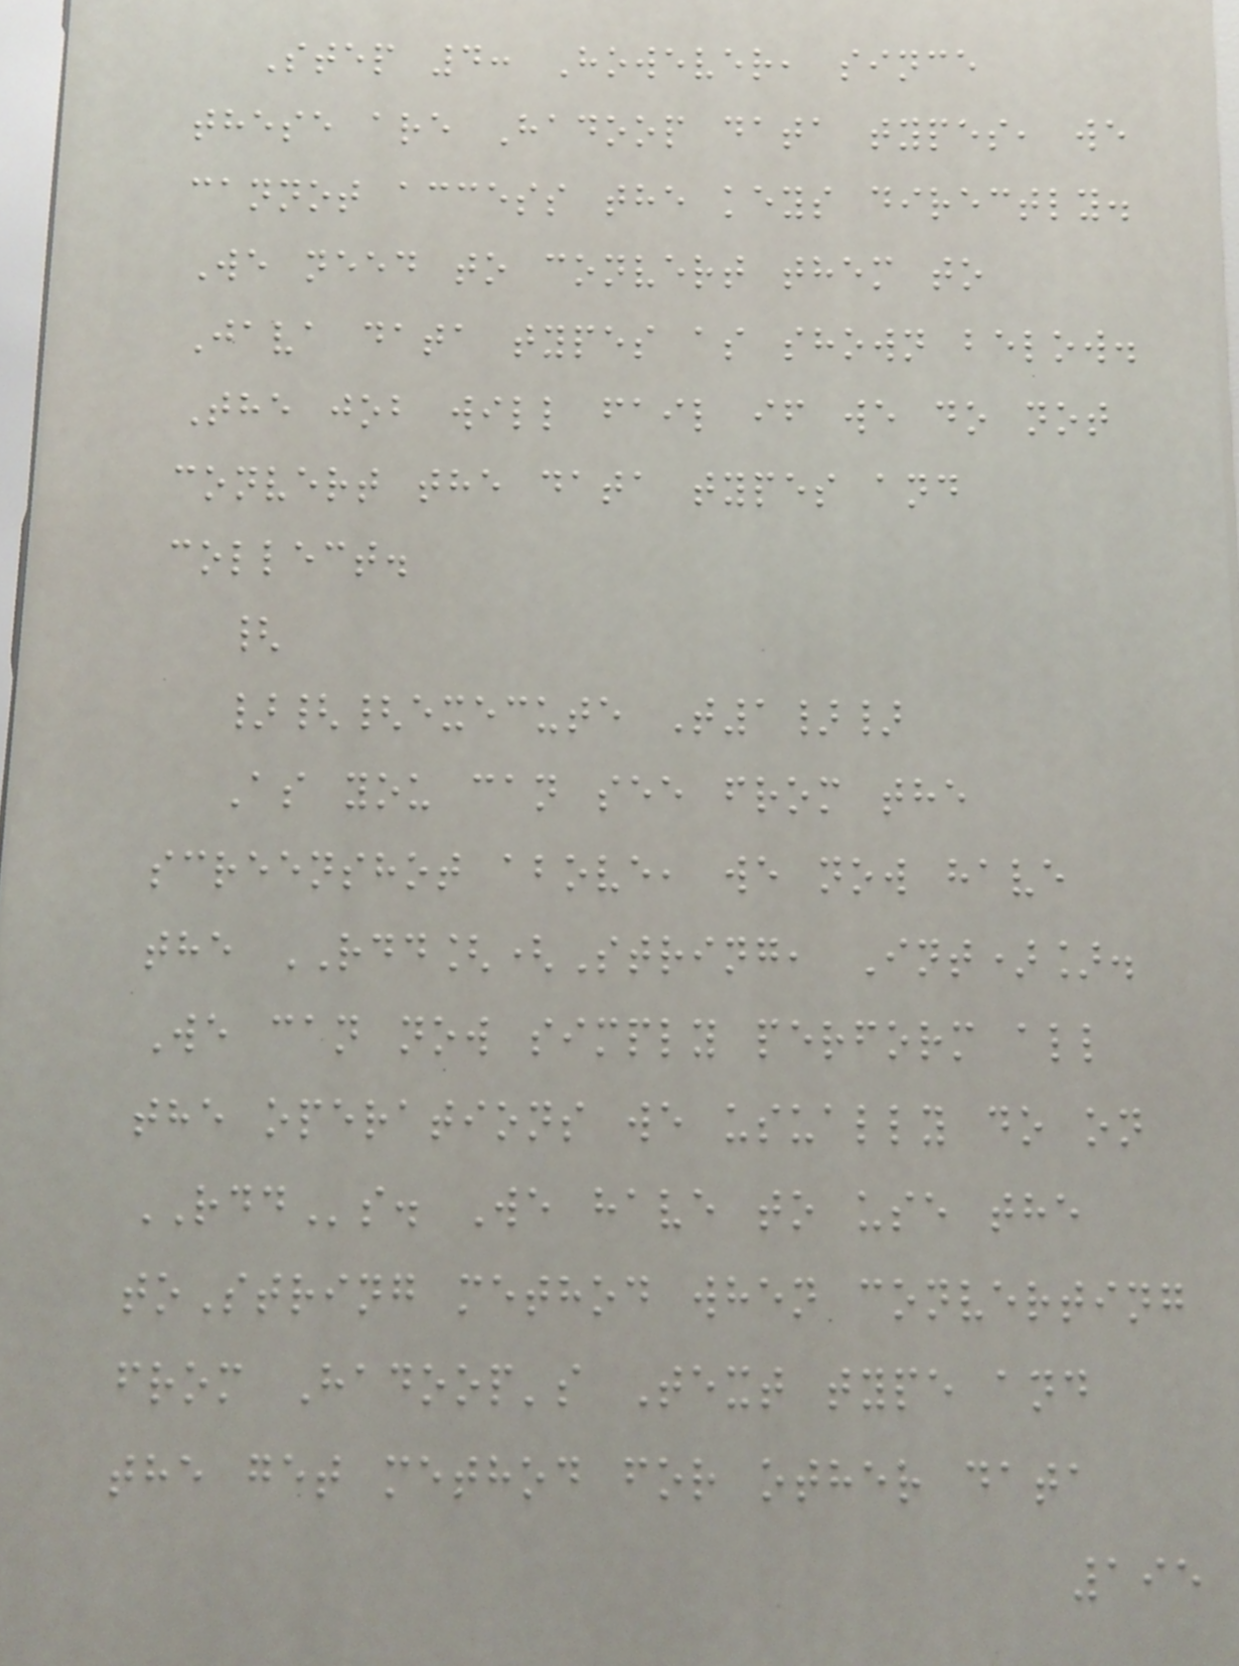Step 4: However, since
these are Hadoop data types, we
cannot access the keys directly.
We need to convert them to
Java data types as shown below.
The job will fail if we do not
convert the data types and
collect.
{
}{{execute T1}}
As you can see from the
screenshot above, we now have
the RDD[(String, Int)].
We can now simply perform all
the operations we usually do on
RDDs. We have to use the
toString method when converting
from Hadoop's Text type and
the get method for other data
195
